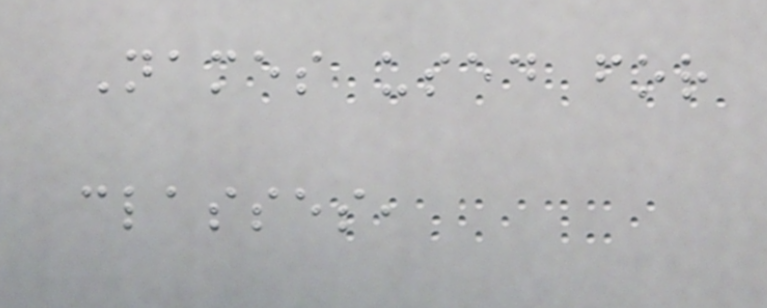Names used for
classes,
